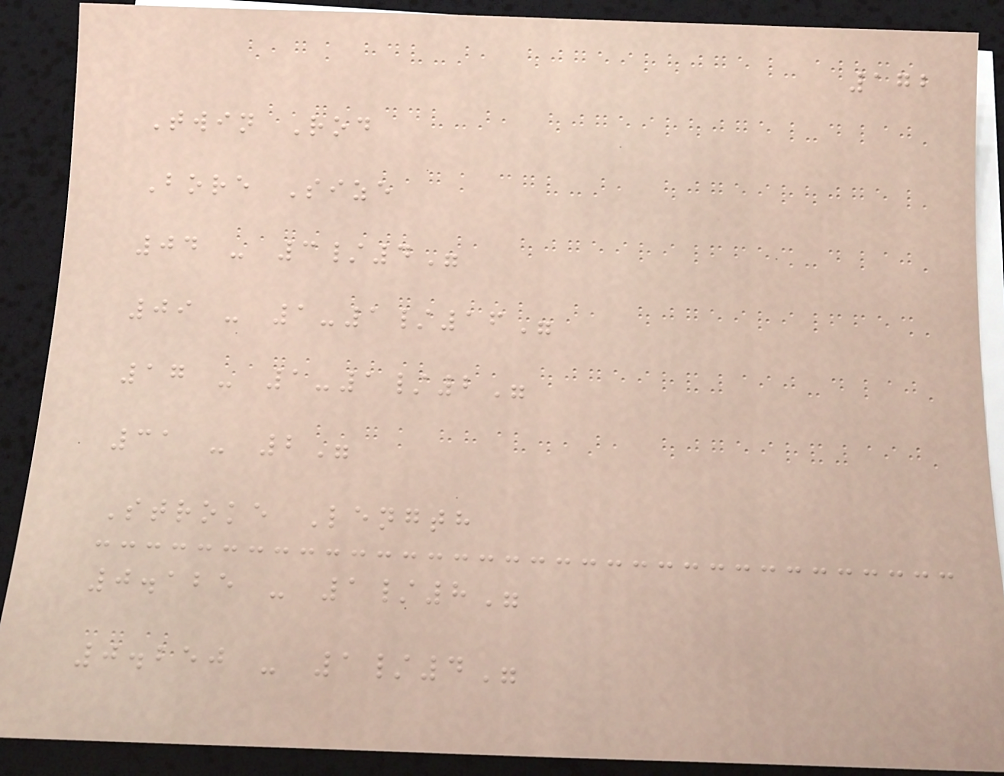172
Twin Rod
Bore Size
04 - 3/4"
09 - 1-1/16"
17 - 1-1/2"
31 - 2"
Stroke Length
0.125 - 1/8"
0.250 - 1/4"
